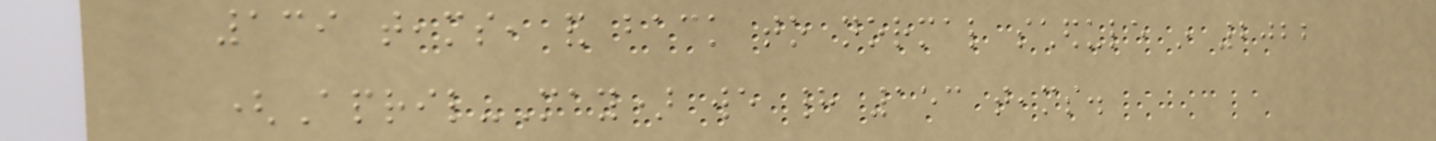139 teams, and back to normal schedule in 2022
(April-May) we had 153 teams.
